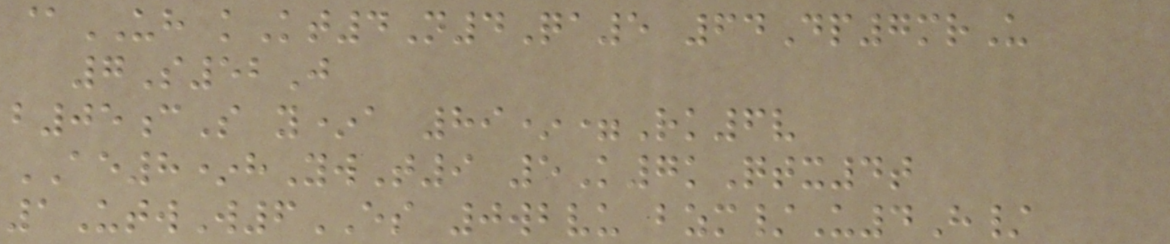@UH kKt4N4Qa5 64Dp7mrU
7S52J
b05cS y*a 89*=Rk6v
AE8*hYwT9 5K7kQtx4t
1UtwW6ES 0wbvu bzm/U4H/
